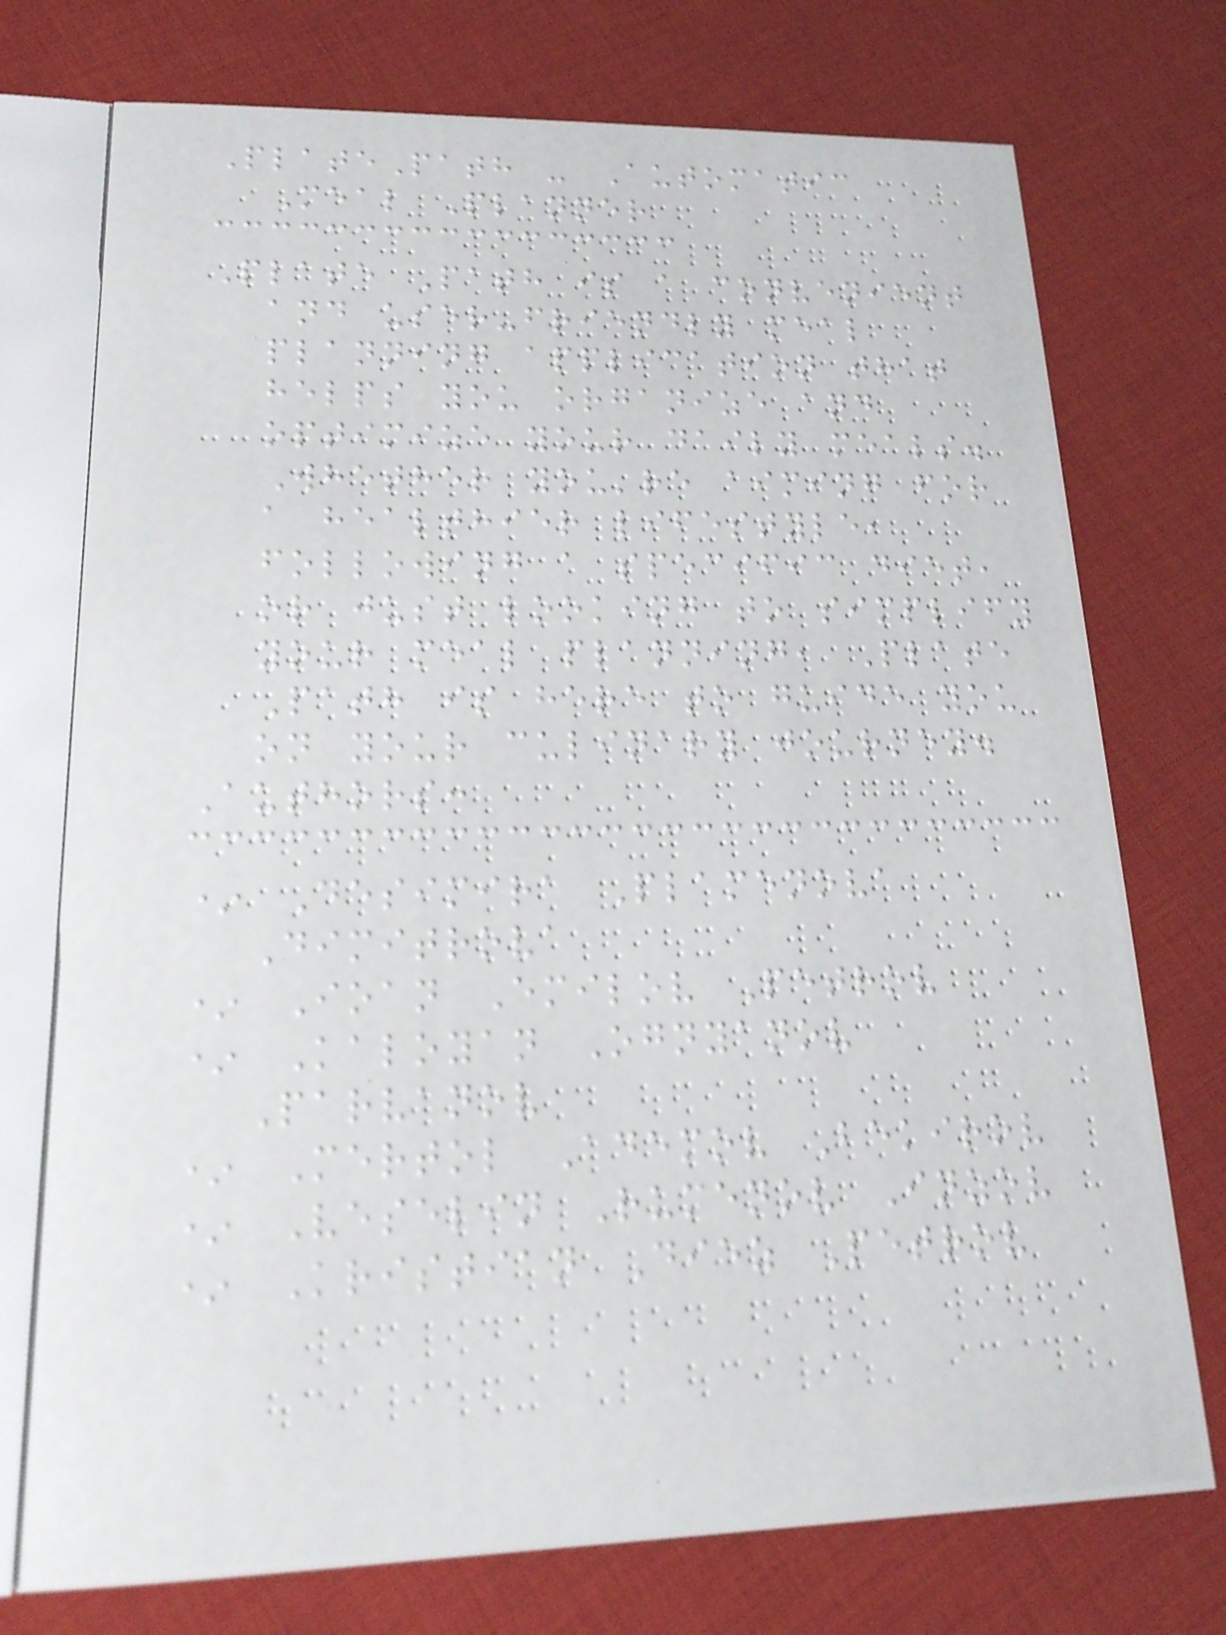PlatePath - Automatic
Meal Planner
Plate Path is a convenient
and user-friendly meal
planning application that
helps you organize and
optimize your daily meals.
Whether you're aiming for
a healthier lifestyle,
following a specific diet,
or just looking to simplify
your meal planning, Plate
Path is here to guide you
on your culinary journey.
Authors:
* Desimira Plamenova
Dimitrova
* Ioan Emilov Petrov
* Kaloyan Ognyanov
Parvanov
* Mertol Ademov Bekirov
* Veselin Rumenov Inzov
* Kristian Diez Petrov
